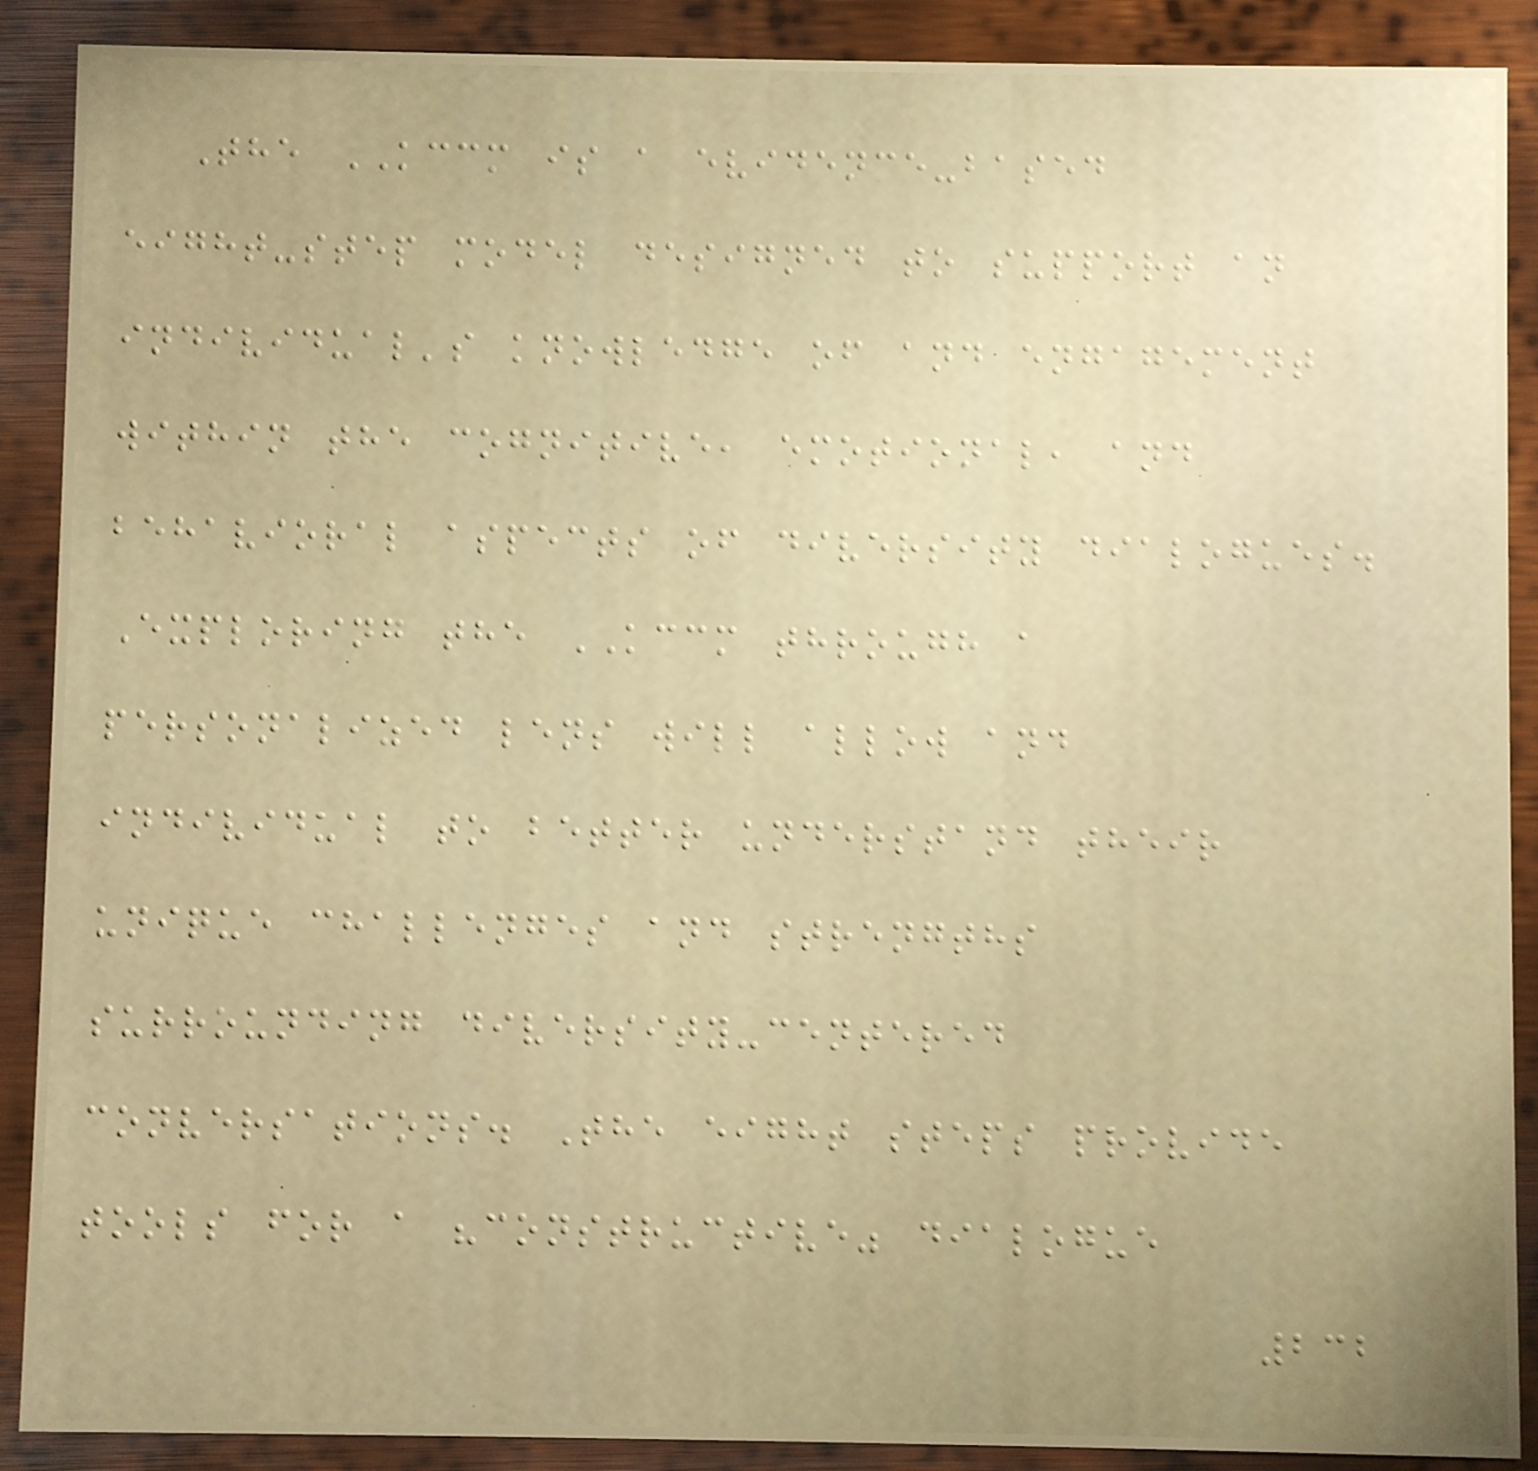The KCCM is a evidence-based
eight-step model designed to support an
individual's knowledge of and engagement
within the cognitive, emotional, and
behavioral aspects of diversity dialogues.
Exploring the KCCM through a
personalized lens will allow and
individual to better understand their
unique challenges and strengths
surrounding diversity-centered
conversations. The eight steps provide
tools for a "constructive" dialogue
232
